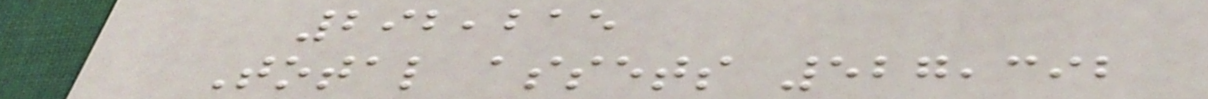292,215
Total assets 527,392
